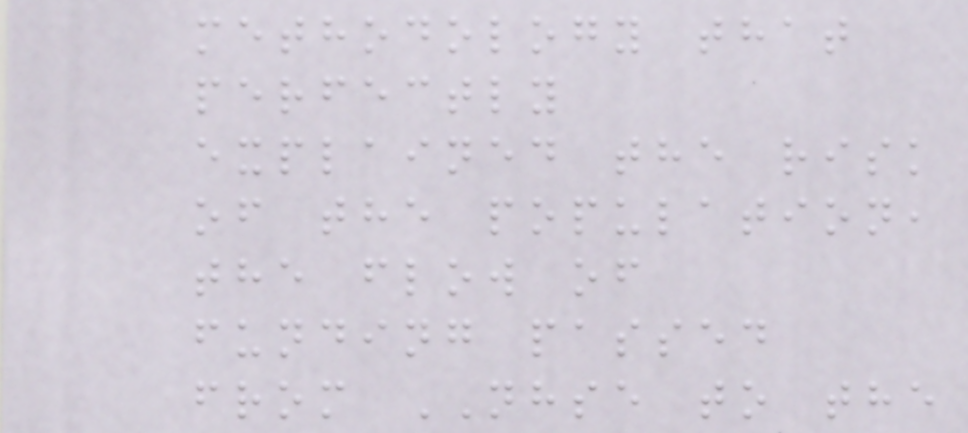methodology that
perfectly
explained the risk
of the population,
the flow of
funding passed
from NHSE to the
